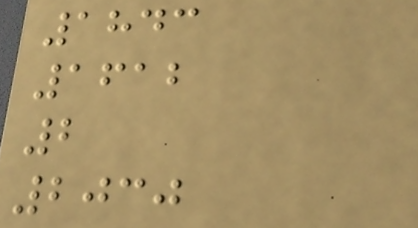1843
1612
2
2030
